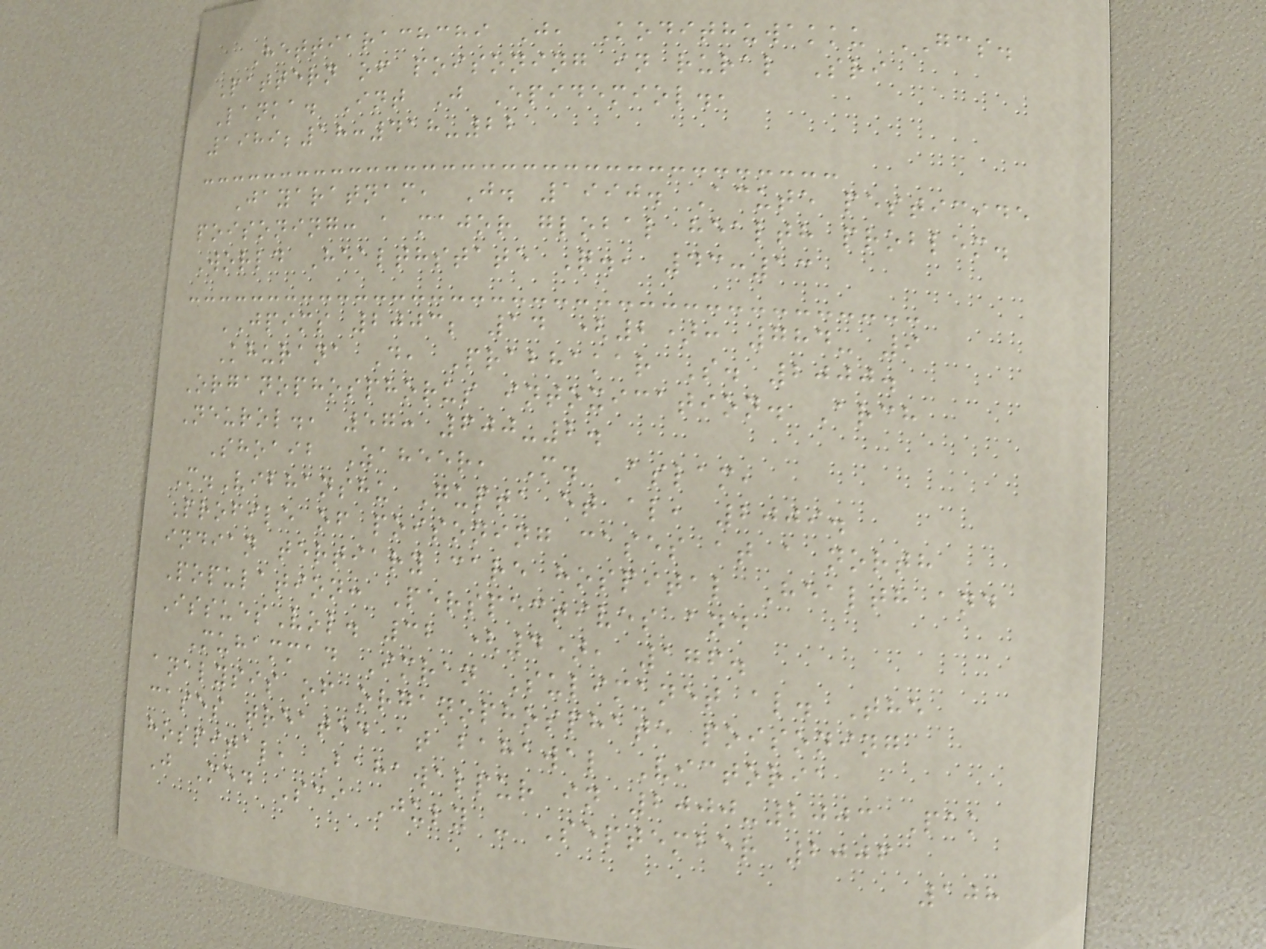Hettiarachchi J, Kodithuwakku GCS.
Pattern of poisoning in rural Sri
Lanka. Int J Epidemiol.,
1989;18:418-22
Jayaratnam, J. 1990. Acute pesticide
poisoning: a major global health problem.
World Healthstate Q., 43:13
JPIMS 2003; 14 (2): 784- 9
Khurana D, Prabhakar S. 2000.
Organophosphorus intoxication. Arch
Neurol., 57: 600-2.
Shoaib Zaheer, M. Aslam,
M.Vibhanshu Gupta et al, 2009.
Profile of poisoning cases at a north
indian tertiary care hospital Health and
Population: Perspectives and
IssuesVol. 32 (4), 176.
Muhammad Imran Sulimanet al. The
analysis of organophosphate poisoning
cases treated at bahawal Victoria
hospital, Bahawalpur in 2000-2003 Pak
J Med Sci July - September 2006
108
